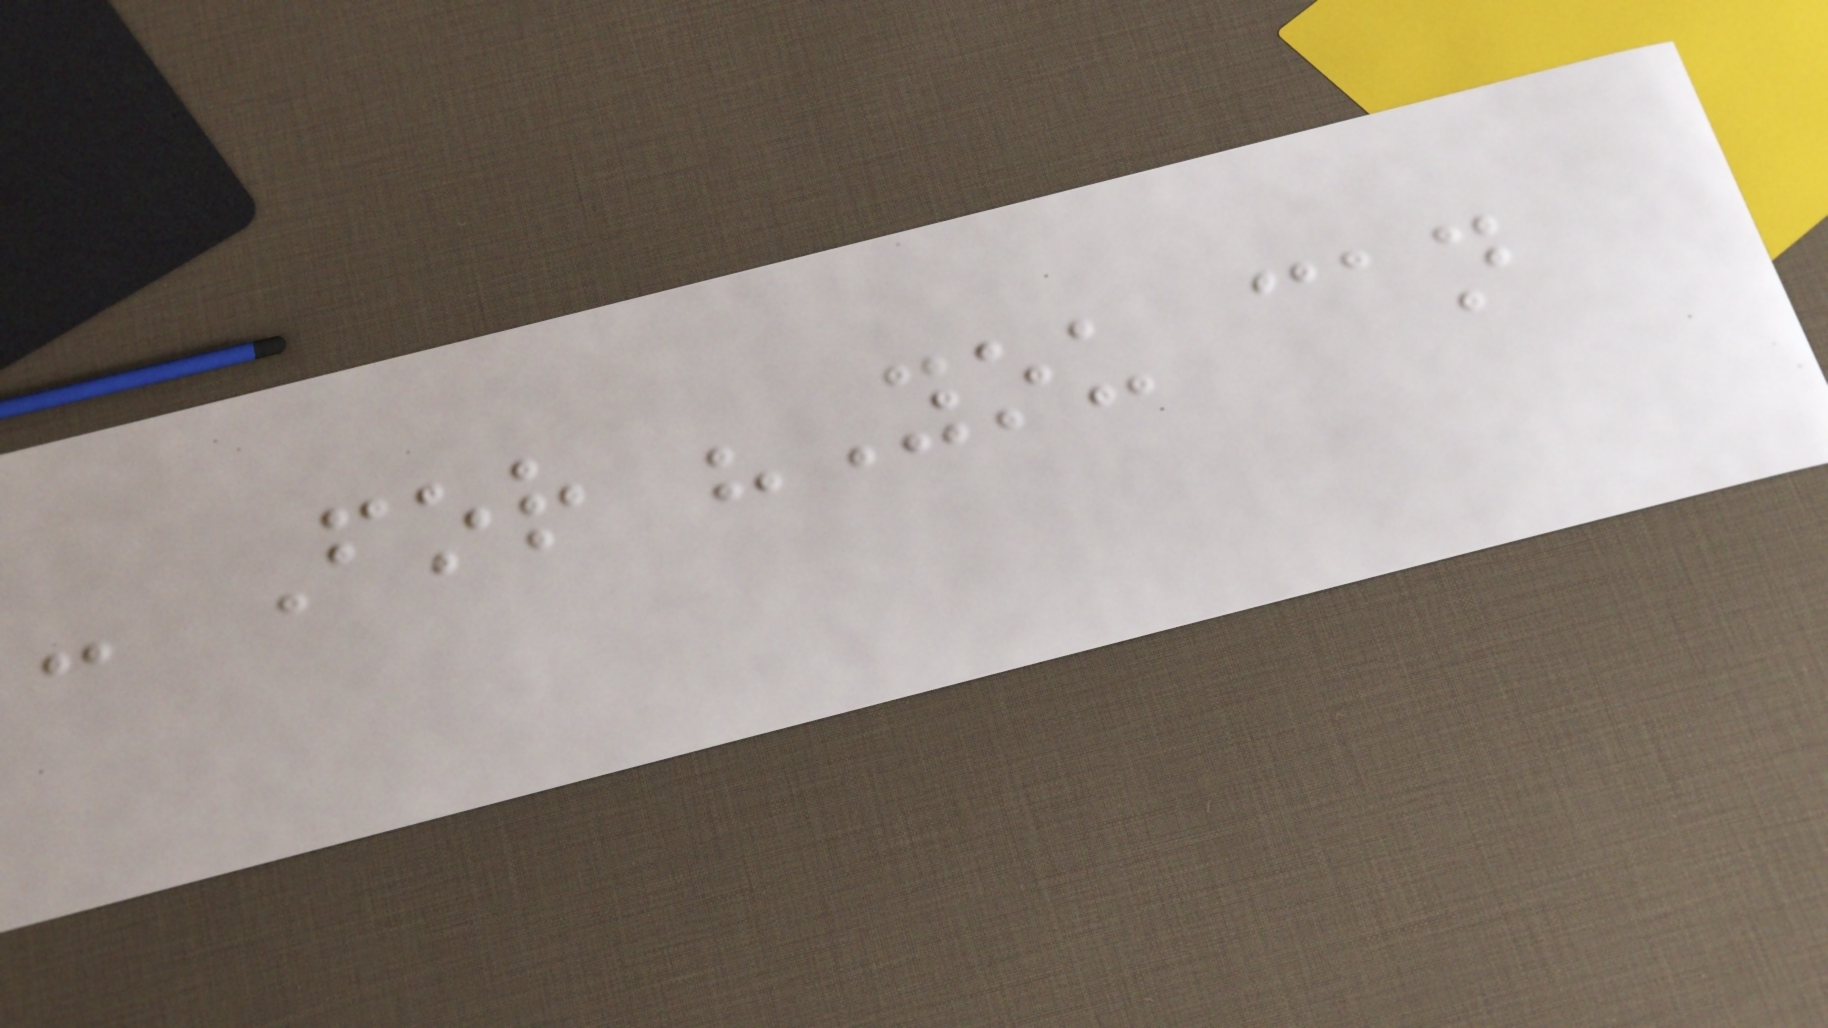- For "You can
